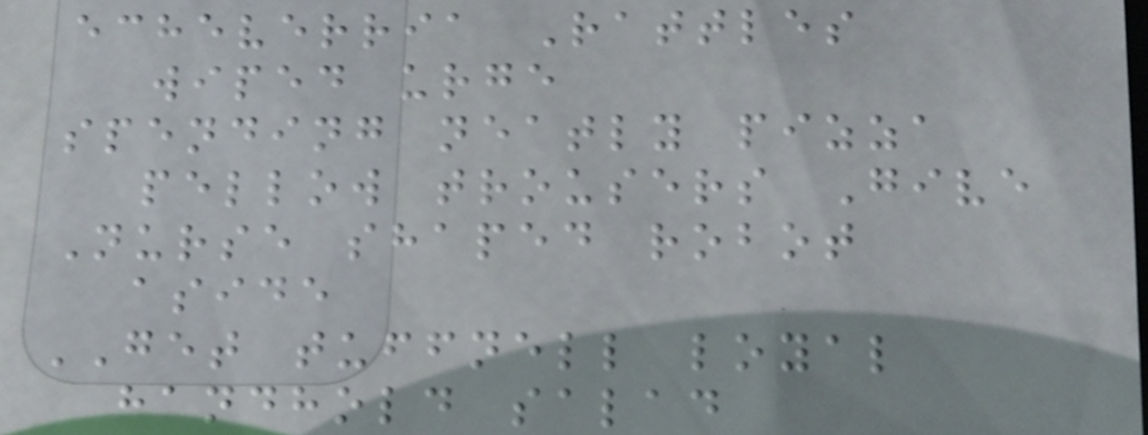echeverria Rattles
wiped urge
spending neatly pizza
pellow trousers Give
Nurse shaped robot
aside
GET tuffnell loyal
handhold salad
